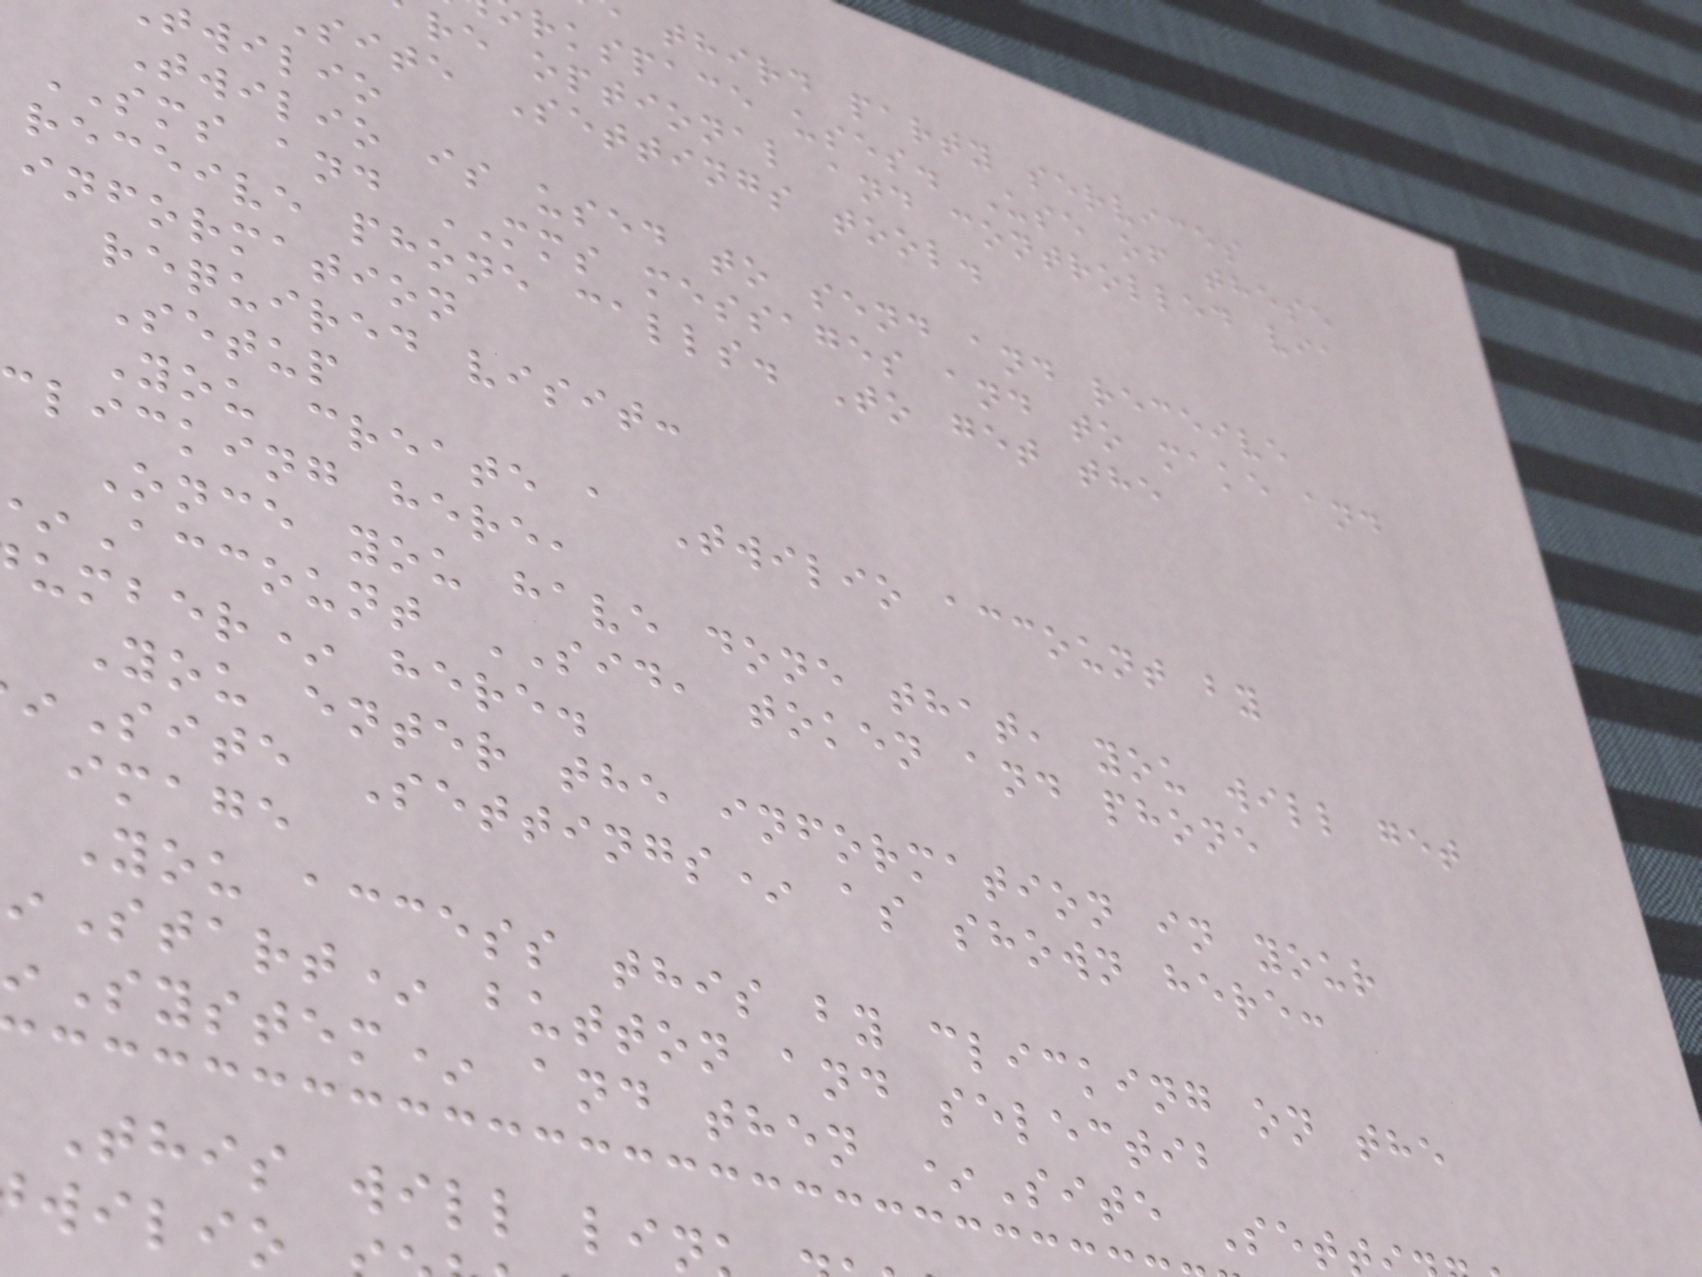third party services
rkspace uses. Use of these
re optional and controlled via
site Settings tool.
twilio
Twilio is used to send and receive
SMS and MMS messages and to make and
receive phone calls. To get the
information
required visit:
Setup
You create a Twilio account by
licking here,
Once you have done that, you will get
Account SID, token and phone
umber* here.
You enter the information in your
Site Settings* as shown here:
image
You access this by clicking on the
Start* button and selectib
System* and then *Site Set
This will lin
wilio
